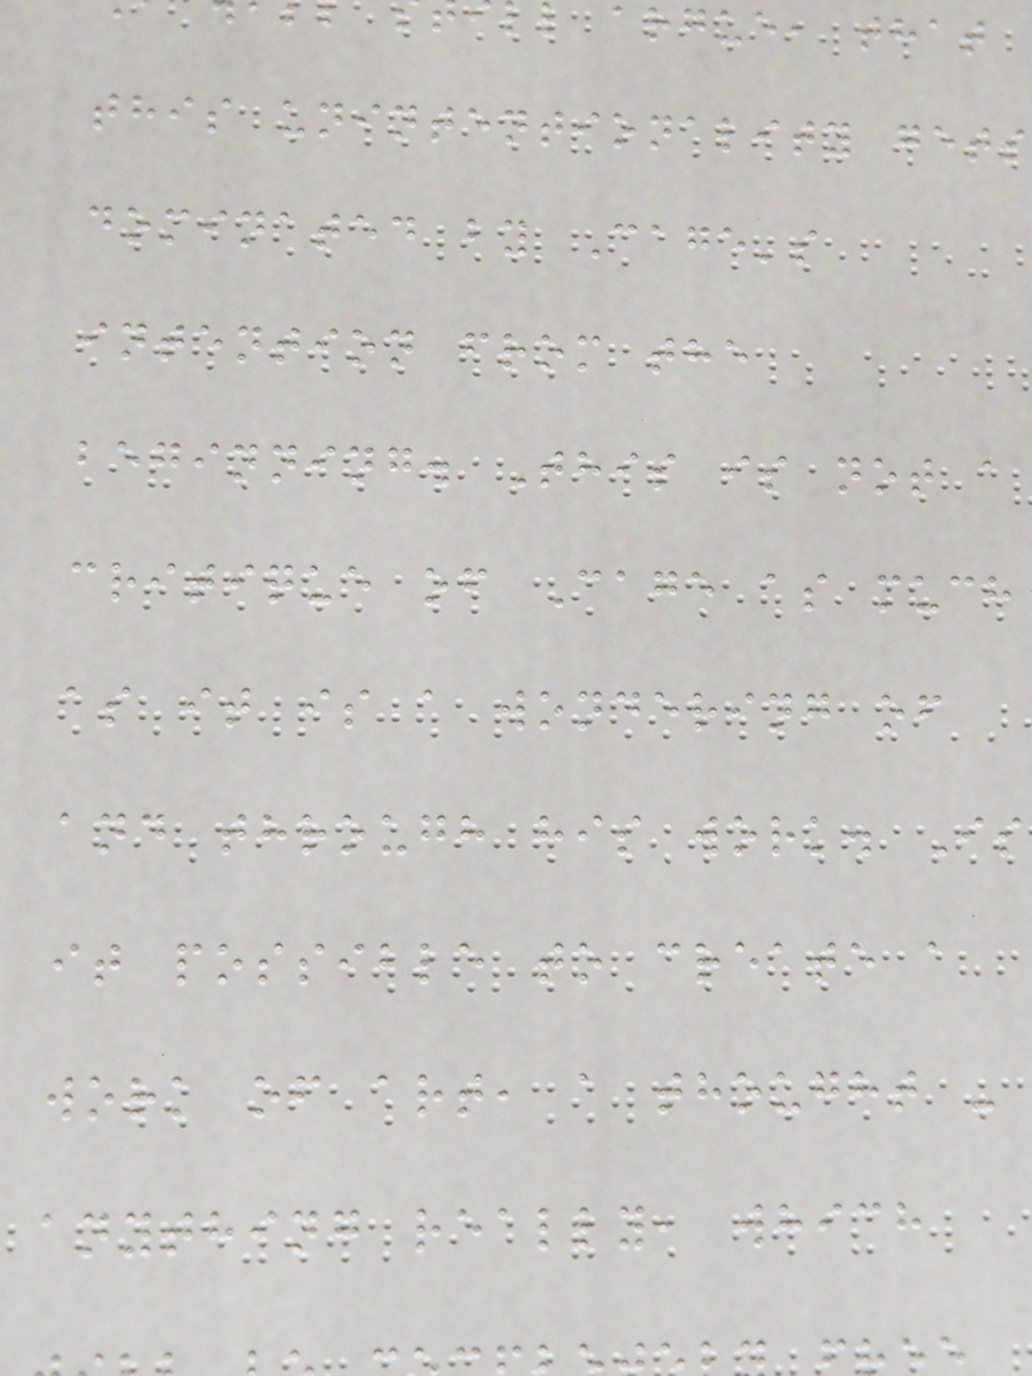l argue, that
this unintentionality gets
dominated by Cage's
intention from the
beginning. This is not a
critique of Cage as much
as it is a wondering of
and through his work. Is
it possible to create a
work of art, a thought -
anything really, which
